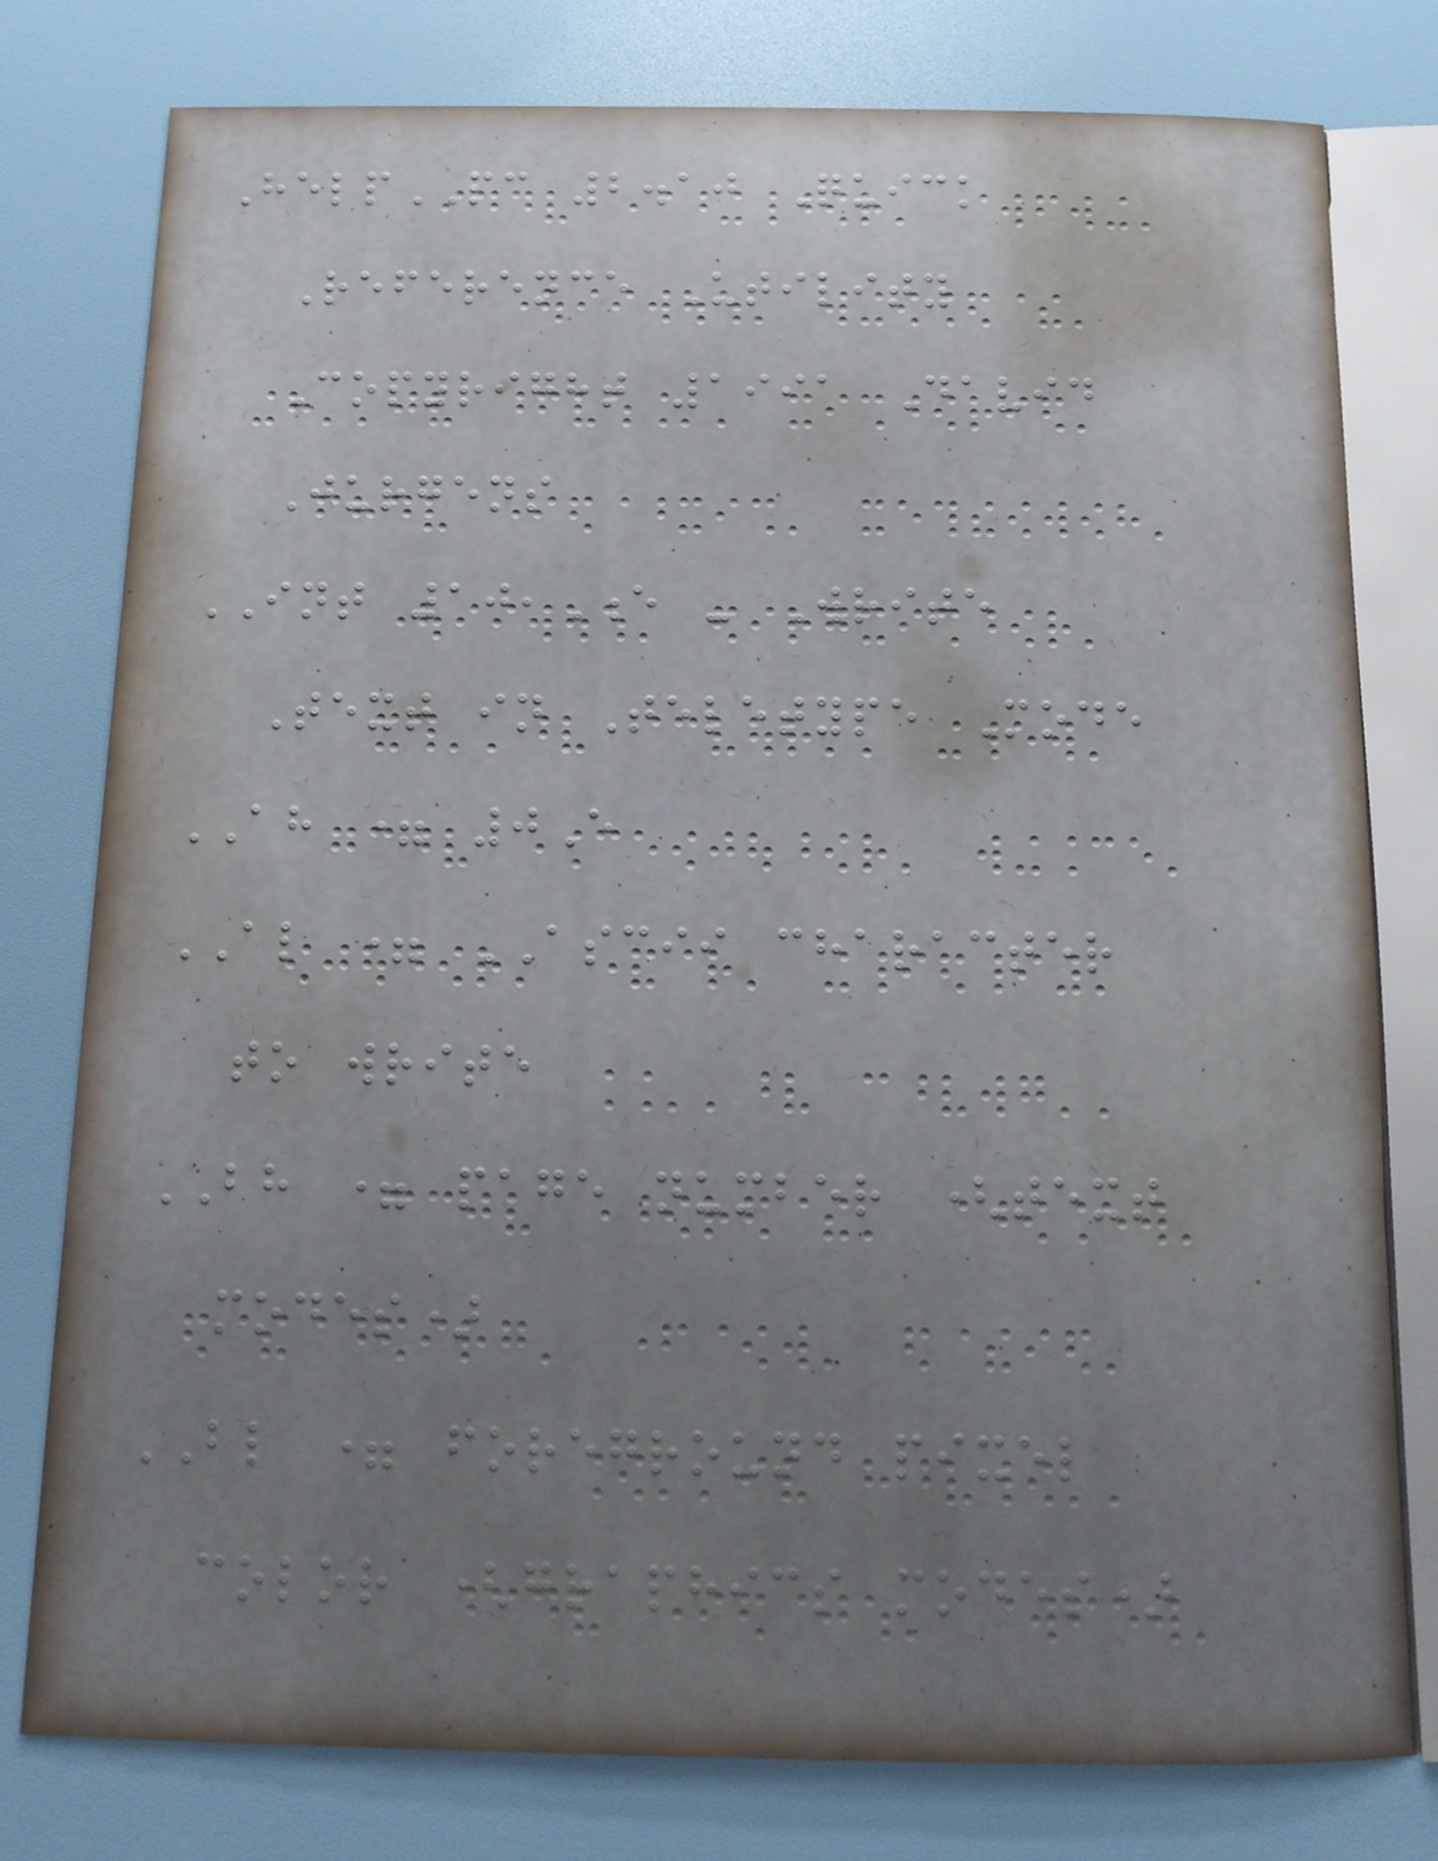HelpPC 2.10 Quick
Reference Utility
Copyright 1991 David
Jurgens
INT 10,E - Write
Text in Teletype Mode
AH = 0E
AL = ASCII character
to write
BH = page number (text
modes)
BL = foreground pixel
color (graphics modes)
